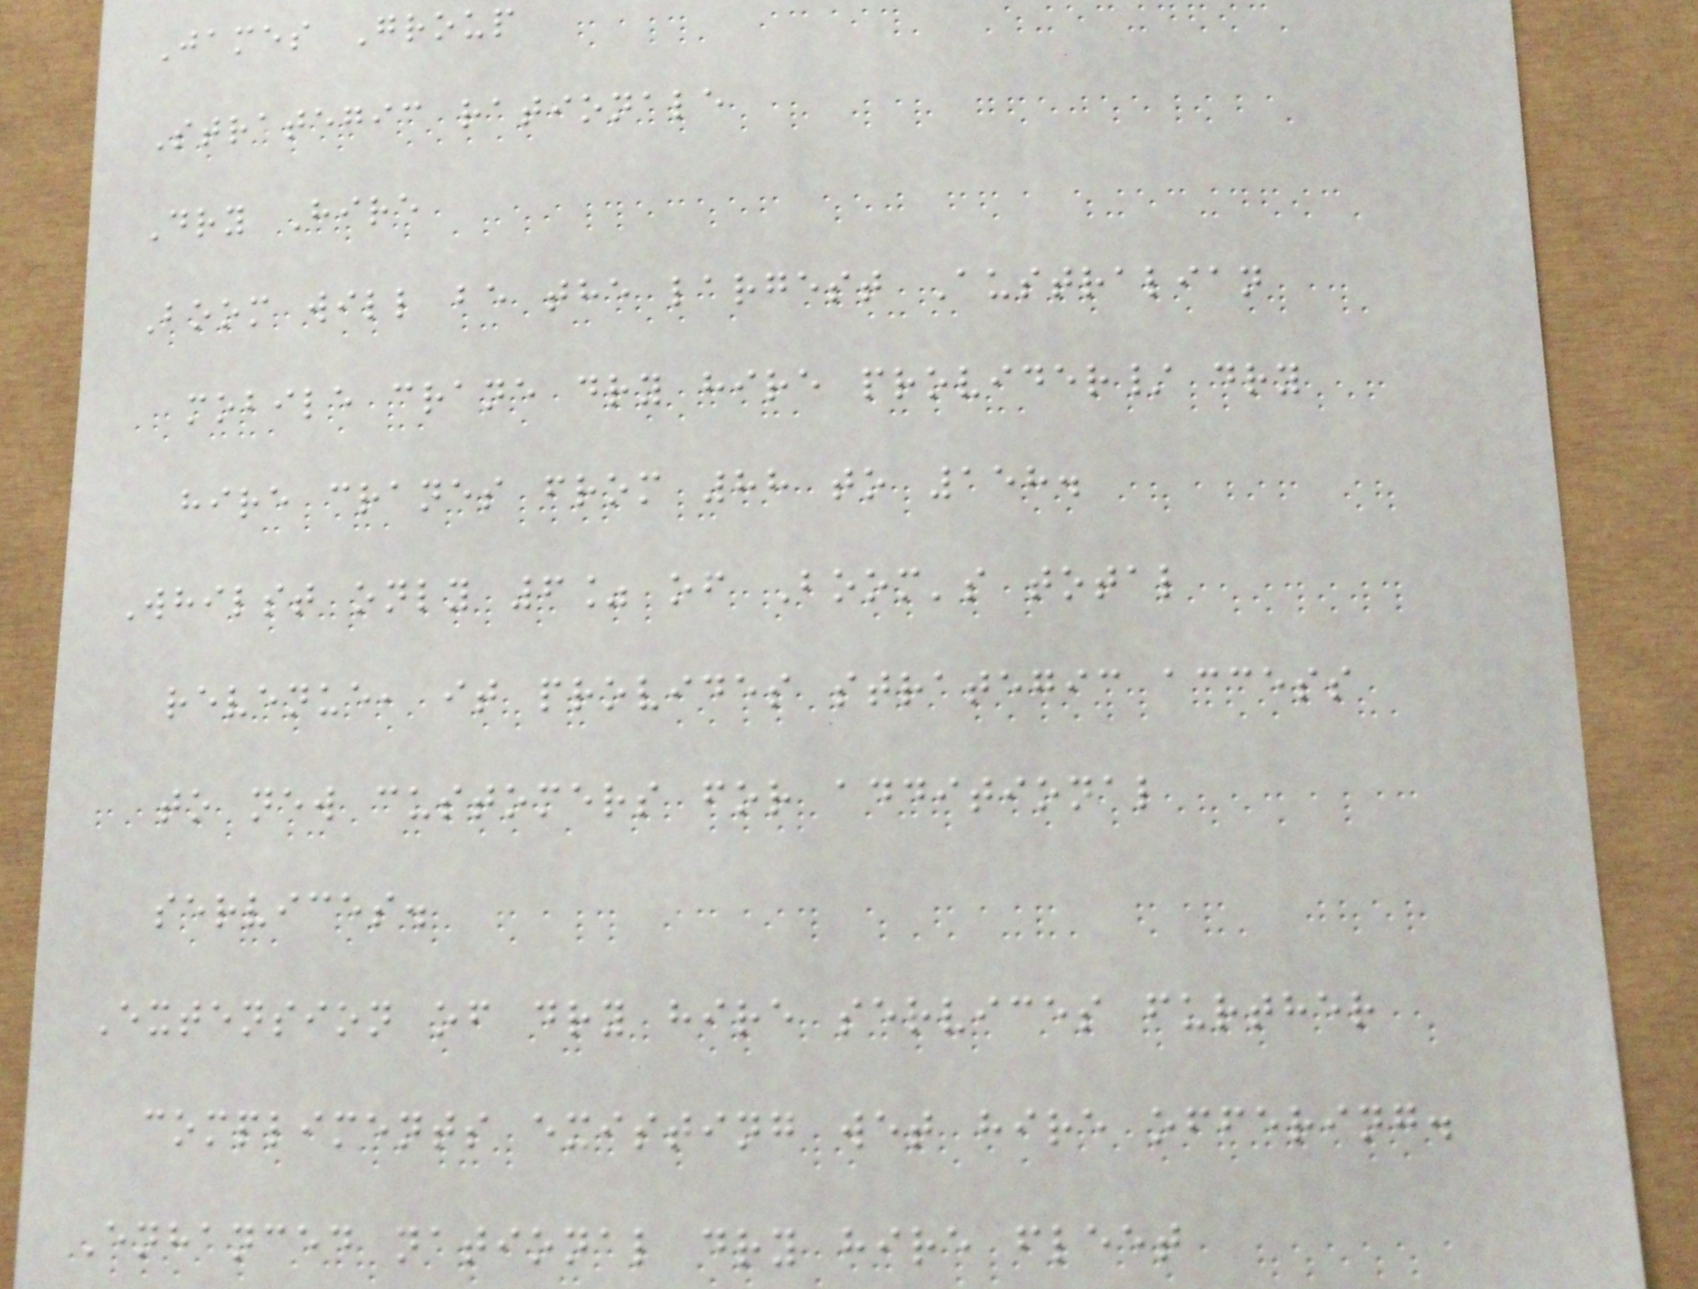James Group
Strategic rationale
Dry Hire
Boom will be the largest Australian
mobile crane dry hire provider/ dry
hire cranes from 88 to 158.
Whilst only 6% of Boom's total
revenue, it provides strategic access
to new customers for additional
services.
Extension of dry hire services further
compliments existing wet hire offering.
Enhanced national dry hire fleet
